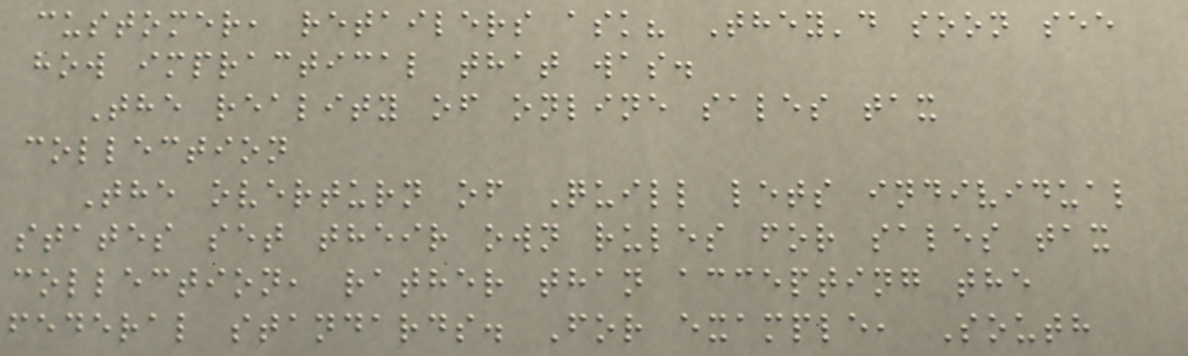customer, retailers ask? They'd soon see
how impractical that was.
The reality of online sales tax
collection
The overturn of Quill lets individual
states set their own rules for sales tax
collection, rather than accepting the
federal standards. For example, South
